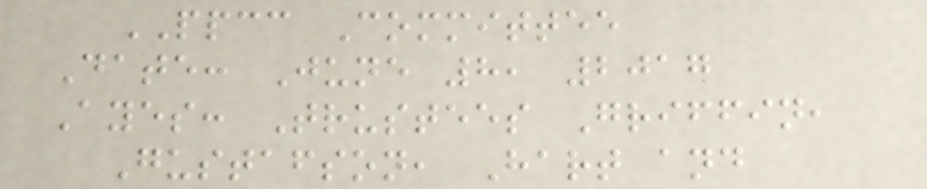PPCC Committee
Date: June 8, 2017
Ayes: Trustees Griffin,
Gustafson, Hart and
